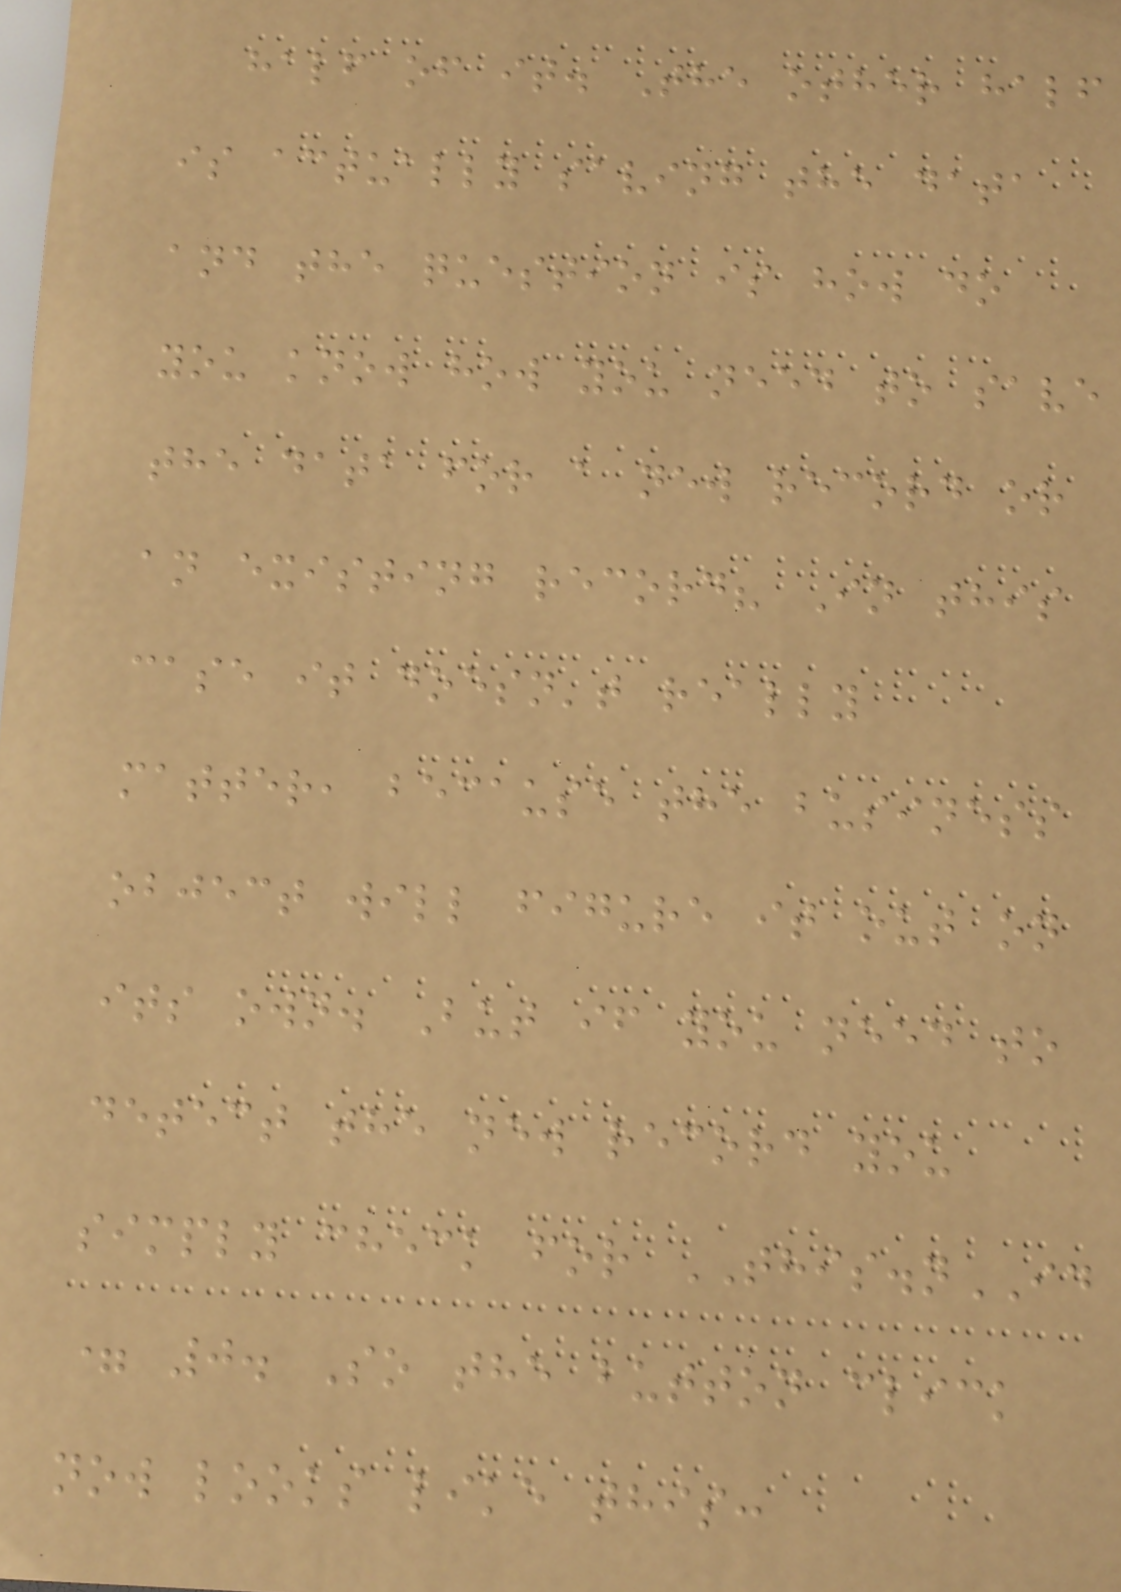half of it. The other half
is actually saving the data
and the question is how do
you know how you need to save
the data for a new record or
an existing record? In this
case it doesn't really
matter, because the business
object will figure it out on
its own. But if you need to
detect the new record you
simply check for THIS.nID
= 0. So the button click
now looks like this:
